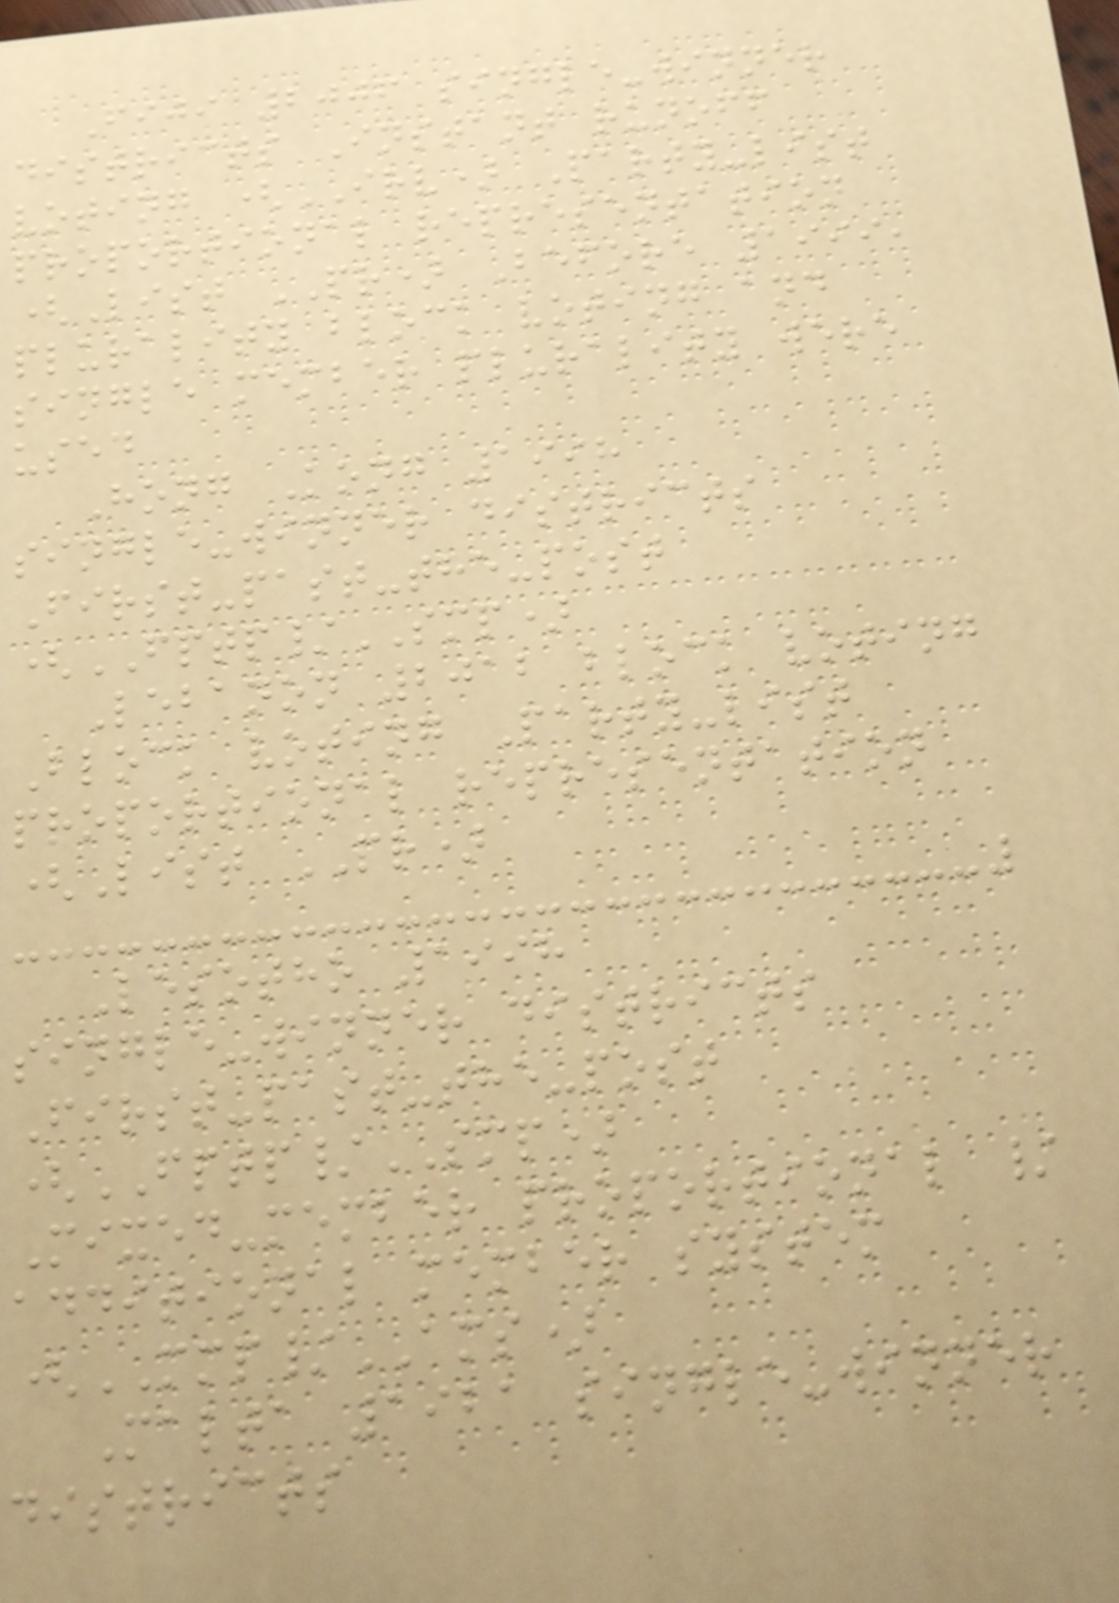Fiji 2006 single-winner
districts Instant runoff
voting (IRV) Party-list
proportional representation
(List PR) Before 1999,
plurality block voting and
single member plurality were
used
Hong Kong 1998
single-winner districts
First-past-the-post
(FPTP/SMP)
Lebanon 2012 block voting
Block voting Party-list
proportional representation
(List PR)
Lesotho 1998
single-winner districts
First-past-the-post
(FPTP/SMP)
Mixed-member proportional /
additional member system
(MMP/AMS)
Malta 1921 single-winner
districts
